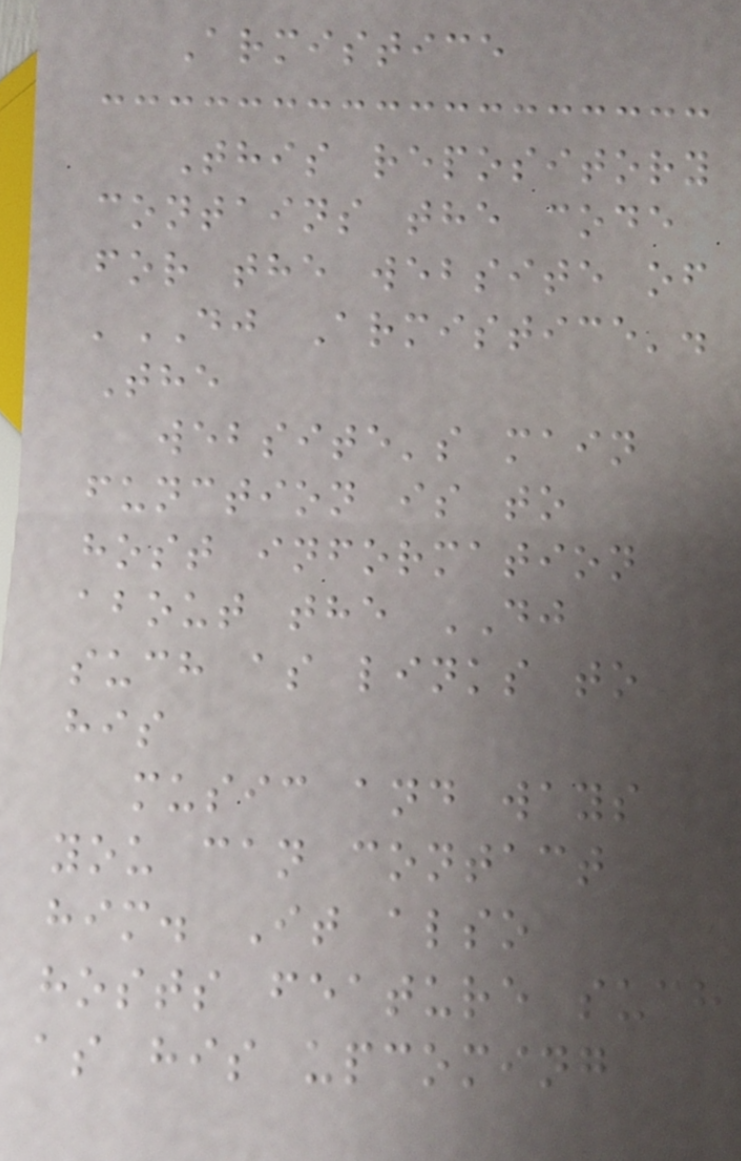Armistice
This repository
contains the code
for the website of
'DJ Armistice'.
The
website's main
function is to
host information
about the DJ
such as links to
his
music and ways
you can contact
him. It also
hosts feature such
as his upcoming
